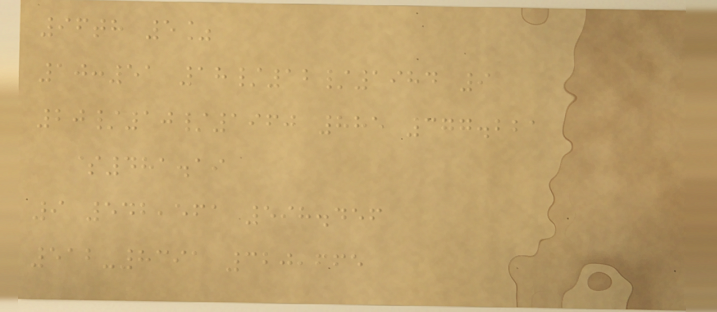96th 5%
10:51 18/12/1984 9
20/10/1960 885 377.221
$481.19
9 542,561 598.456
512-8391 320,665
